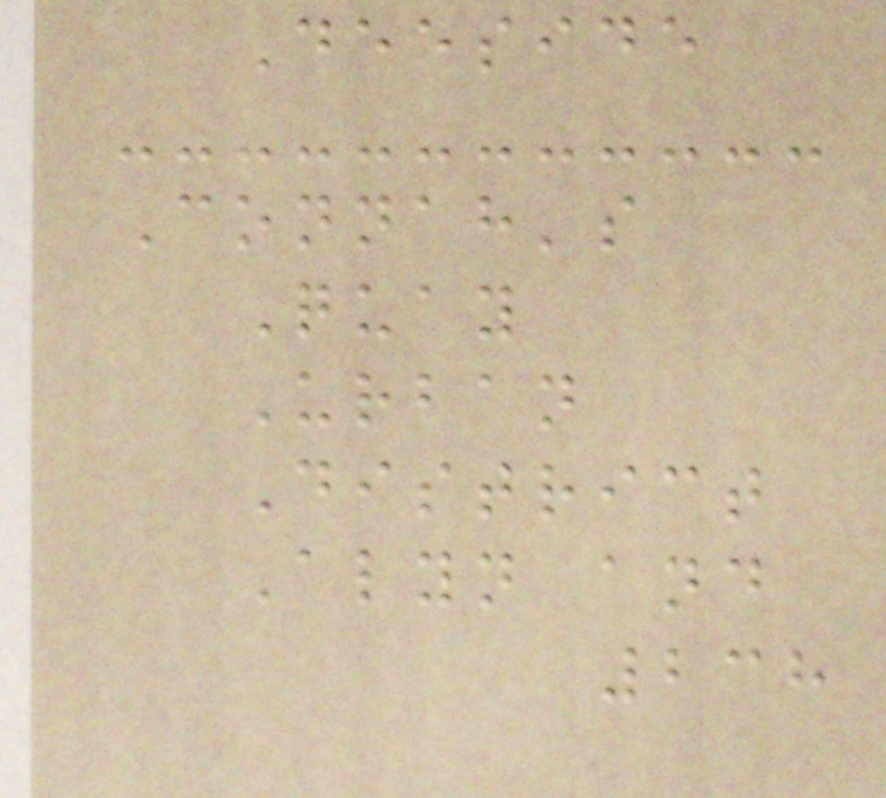Deeside
Connah's
Quay
Urban
District
Alyn and
238
